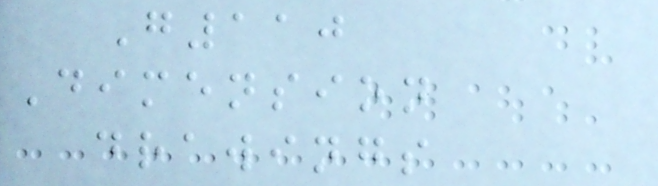G110
Dimension
drawings
